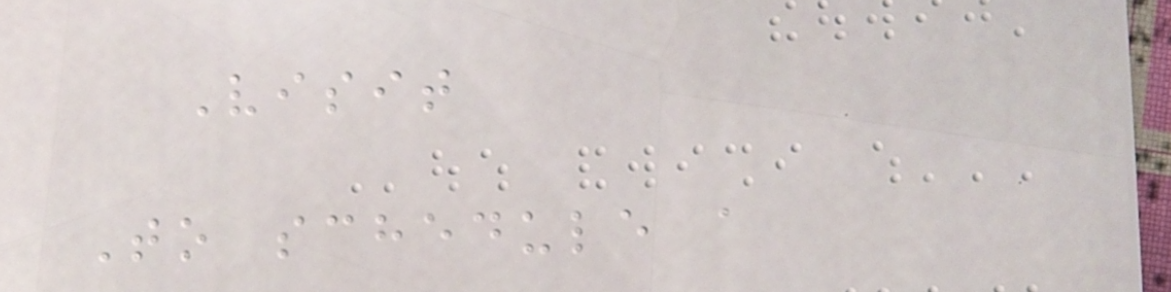Visit
To schedule a
